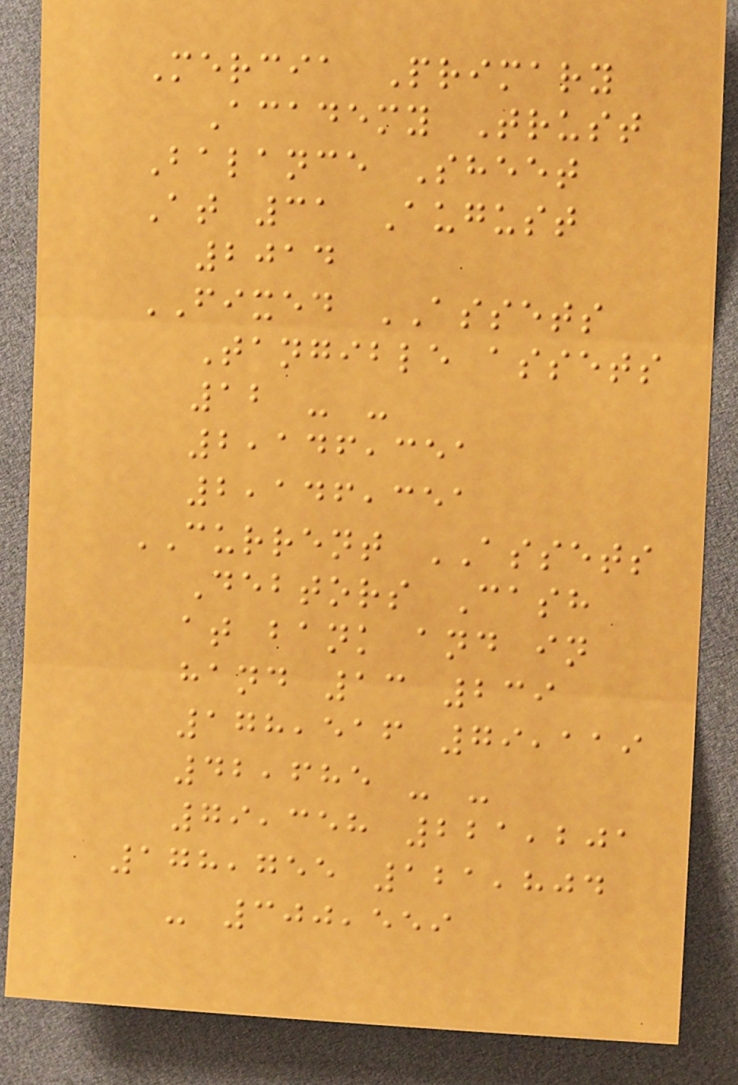Mercia Primary
Academy Trust
Balance Sheet
At 31 August
2014
FIXED ASSETS
Tangible assets
12 - -
2,146,351
2,146,351
CURRENT ASSETS
Debtors Cash
at bank and in
hand 13 239
178,516 79,119
42,685 - -
79,358 221,201
178,755 121,804
- 300,559
